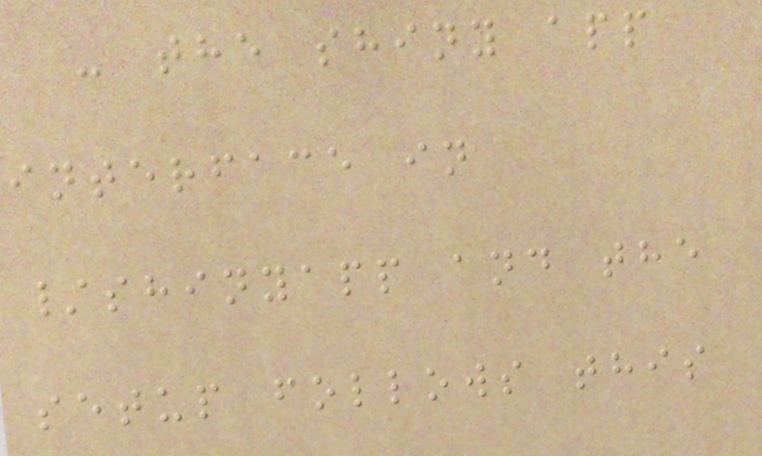- the shiny app
interface in
/shinyapp and the
setup follows this
